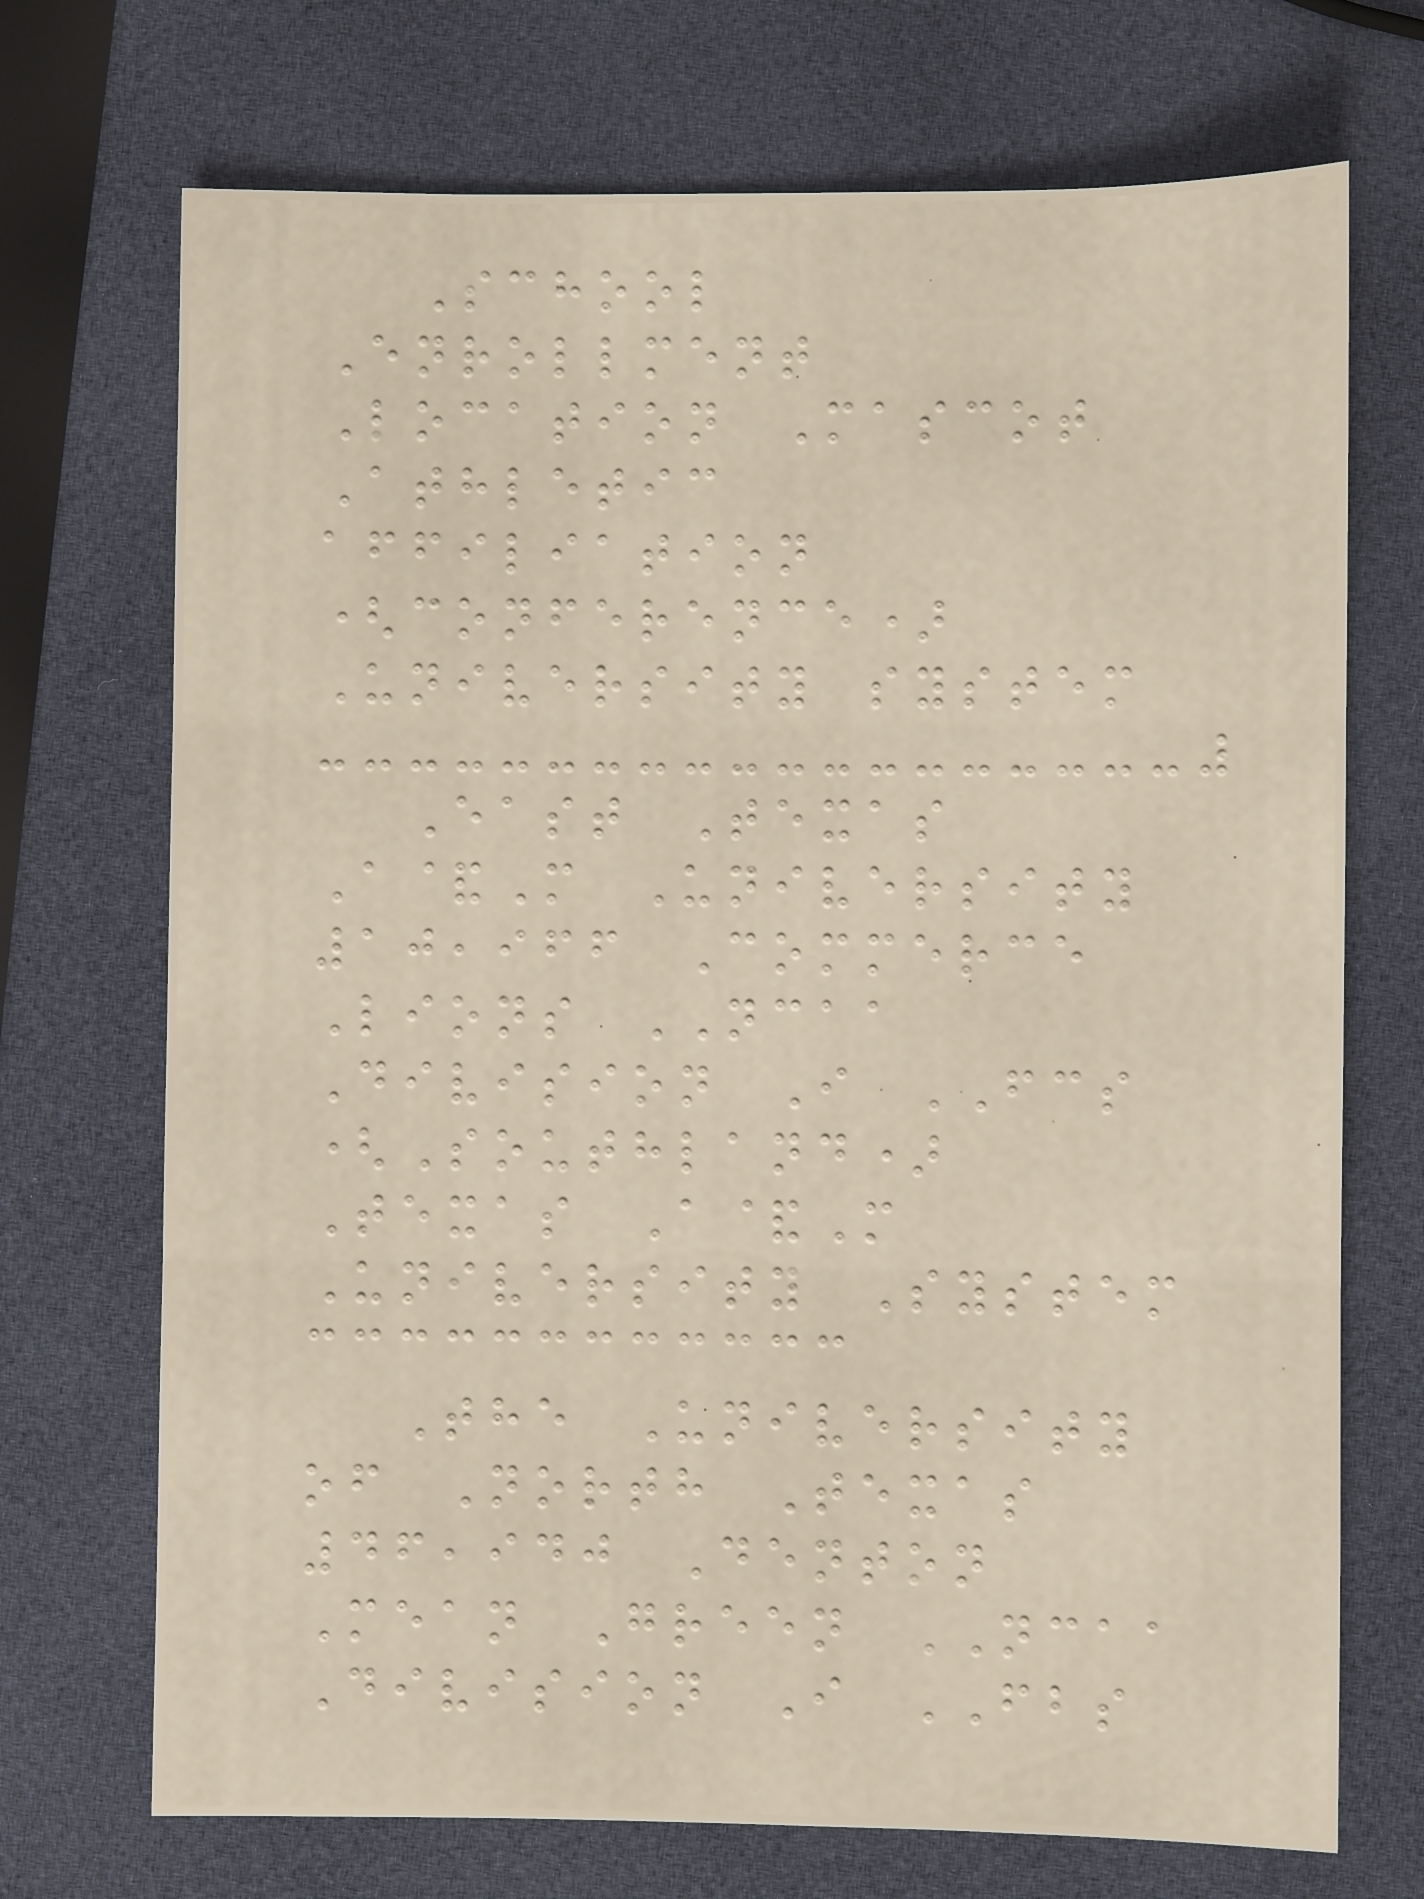School
Enrollment
Location Mascot
Athletic
affiliation
(conference)
University system
East Texas
A&M University
10,966 Commerce
Lions NCAA
Division I FCS
(Southland)
Texas A&M
University System
The University
of North Texas
46,940 Denton
Mean Green NCAA
Division I FBS
